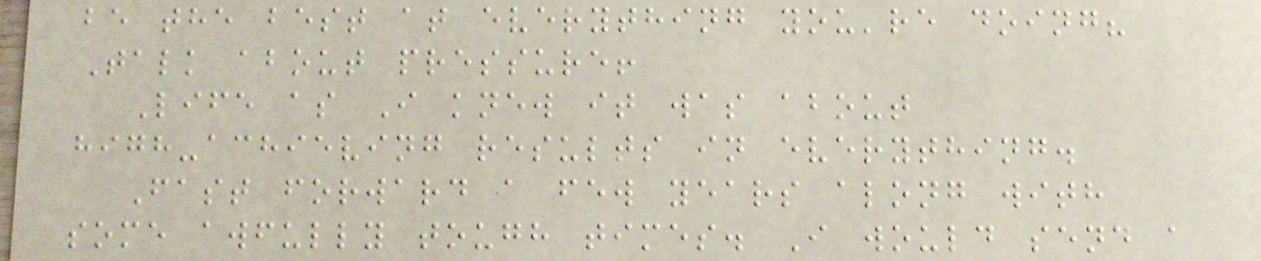be the best at everything you're doing?
Talk about pressure!
Life as I knew it was about
high-achieving results in everything.
Fast forward a few years along with
some awfully tough times. I would send a
